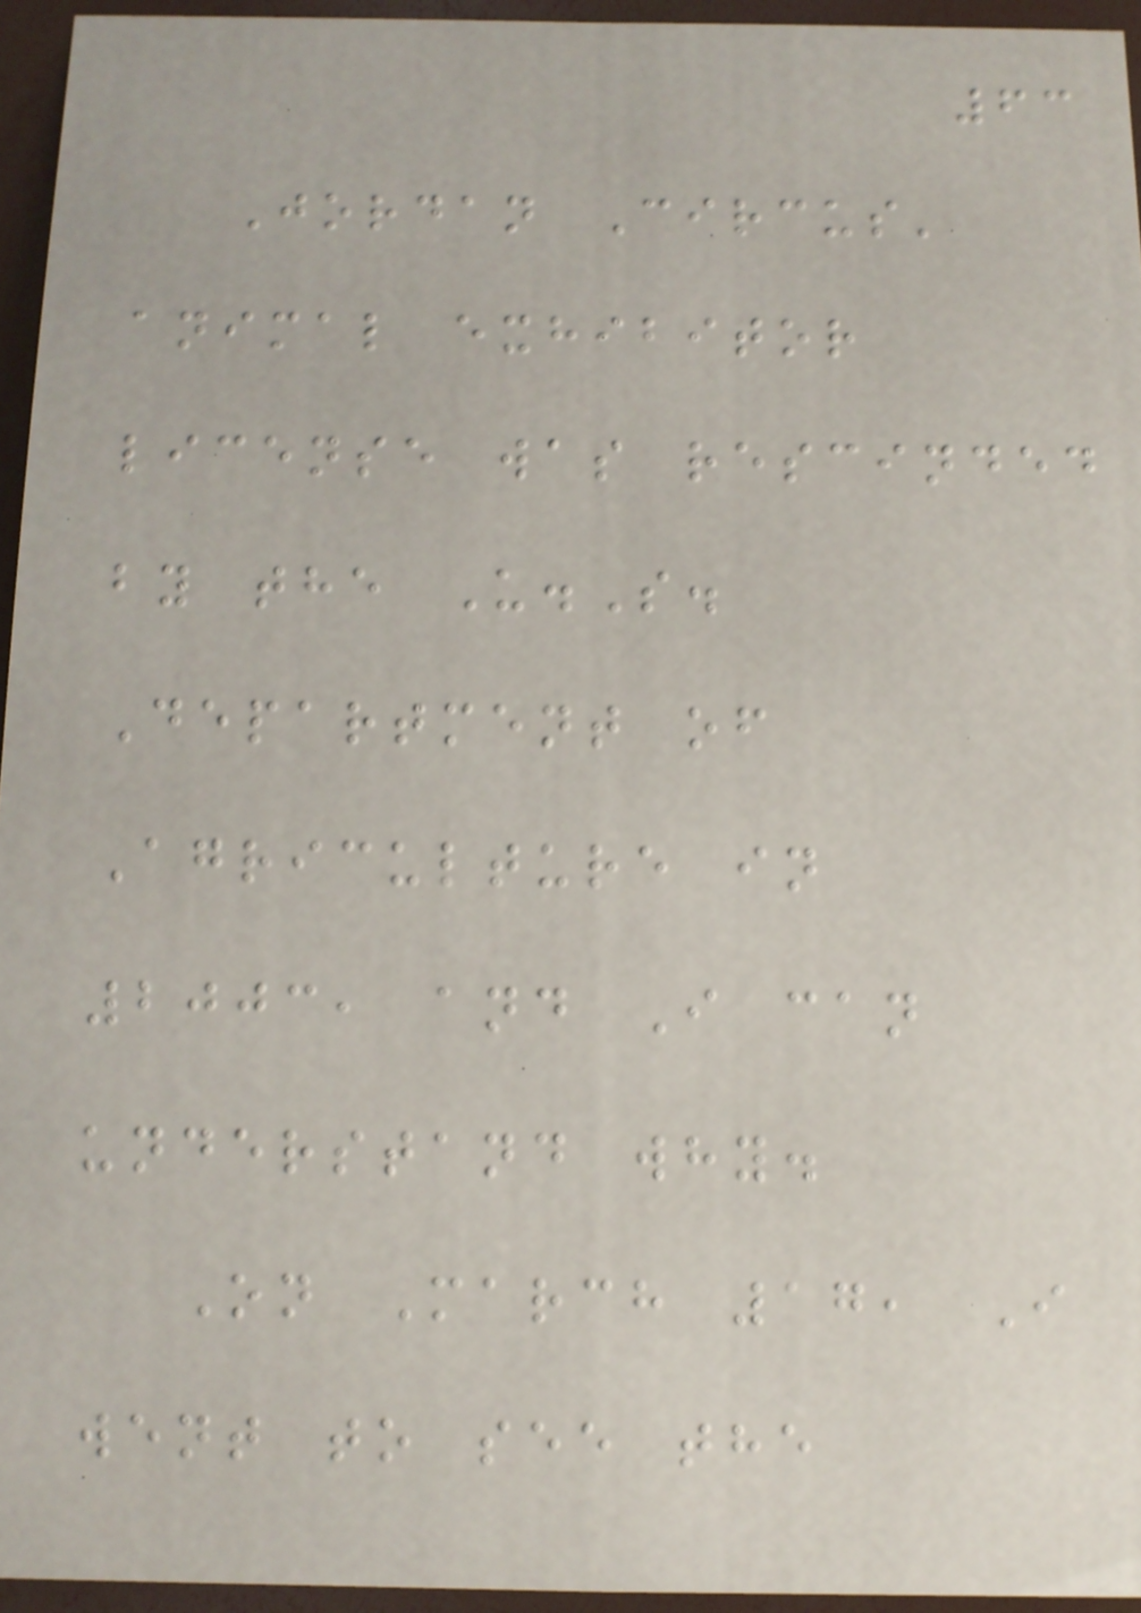63
Jordan Circus'
animal exhibitor
license was rescinded
by the U.S.
Department of
Agriculture in
2003, and I can
understand why.
On March 17, I
went to see the
